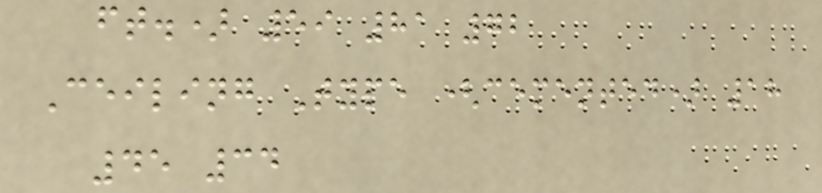ft.) 59 81 72
Ceiling Type (cemented) 18
45 34
